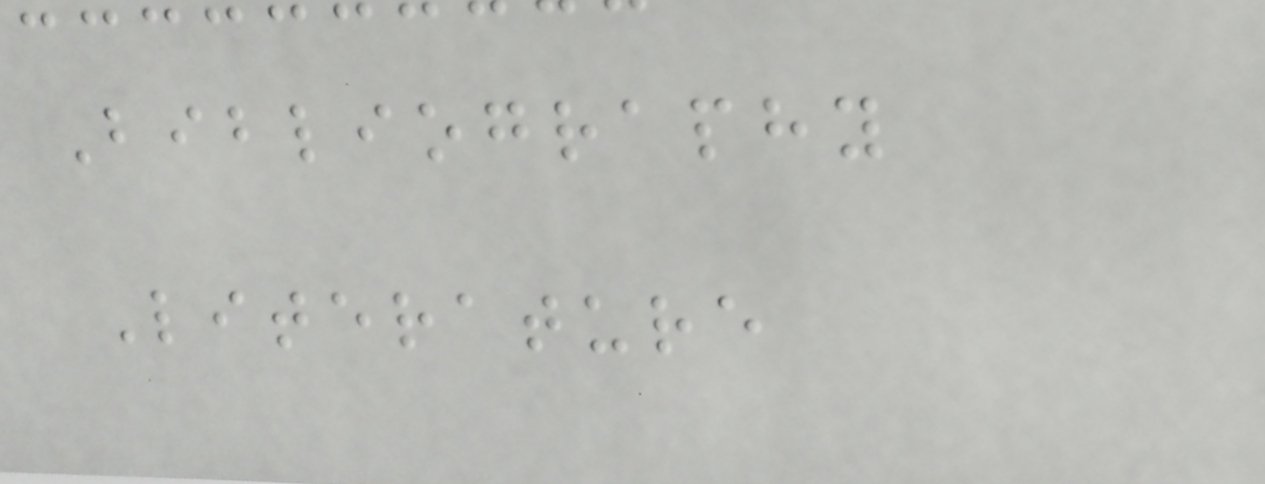Bibliography
Literature
